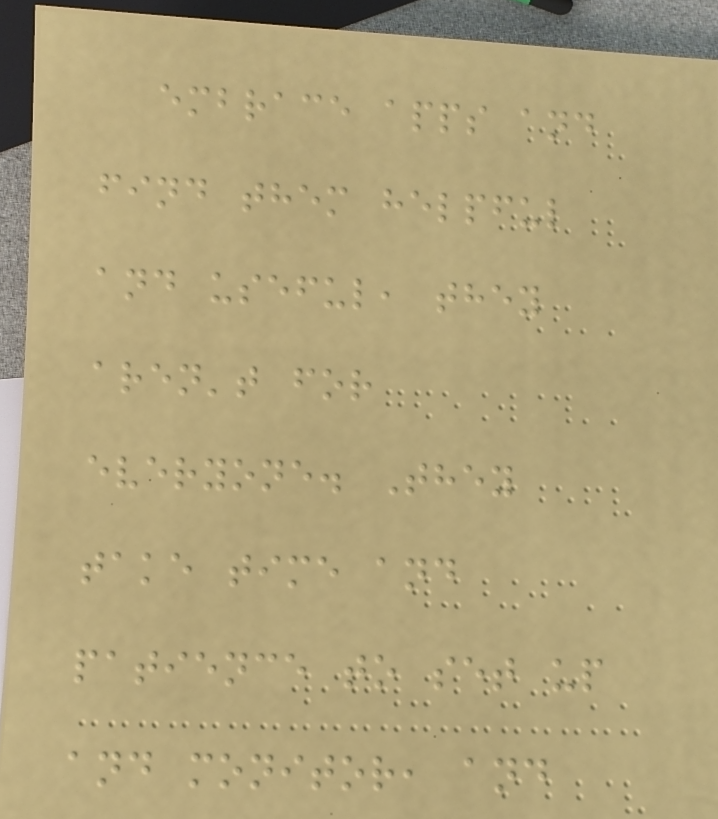embrace apps and
find them helpful
and useful, they
aren't for
everyone. They
take time and
patience to set up
and monitor, and
